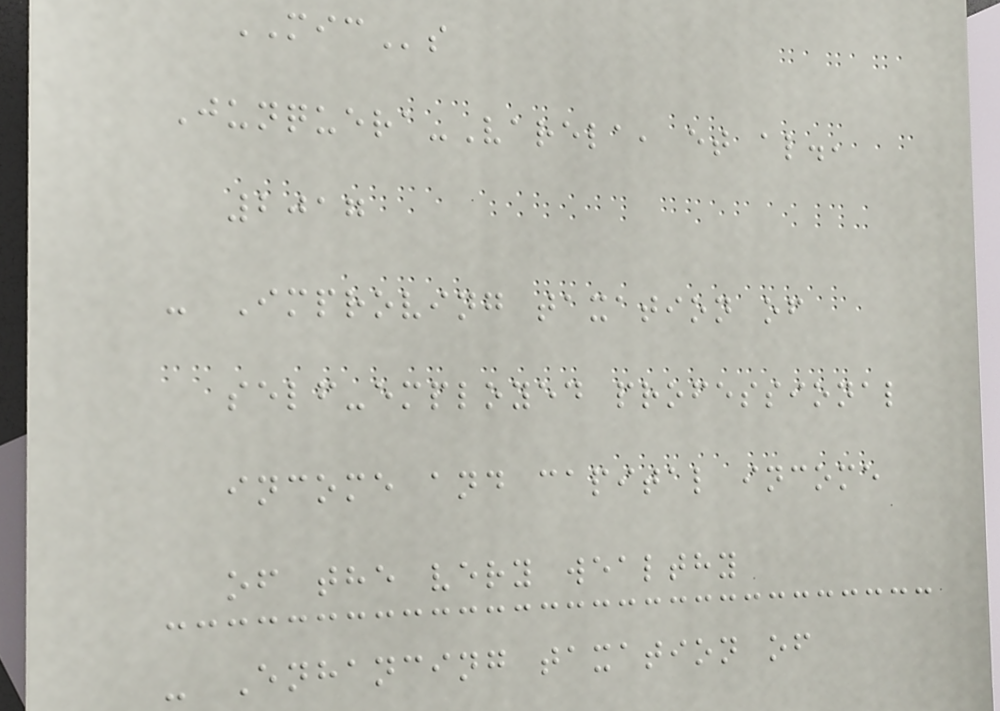MICs
Junquera-Varela, et al.,
2017
- Improving taxation of
self-employed professional
income and capital income
of the very wealthy
- Enhancing taxation of
